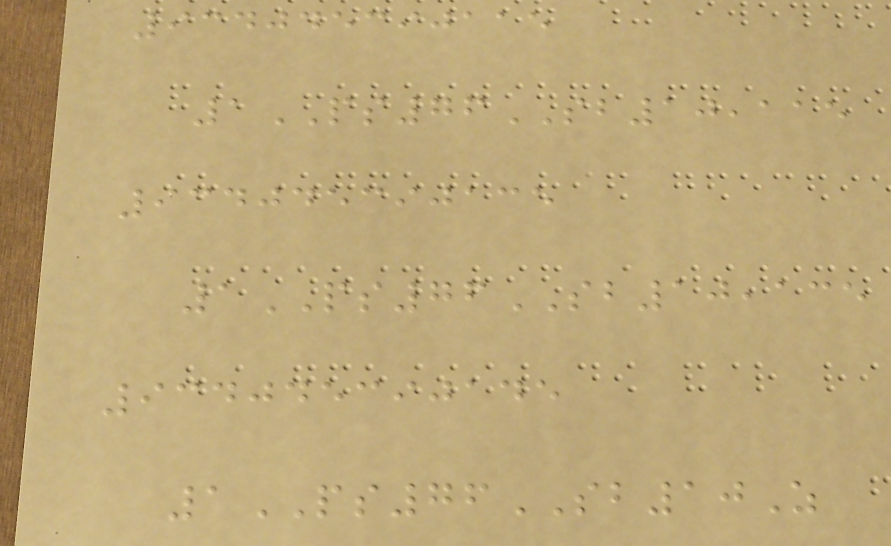934045390115
1PS76SB10,115
934045390135
1PS76SB10,135
934045390145
1PS76SB10Z
